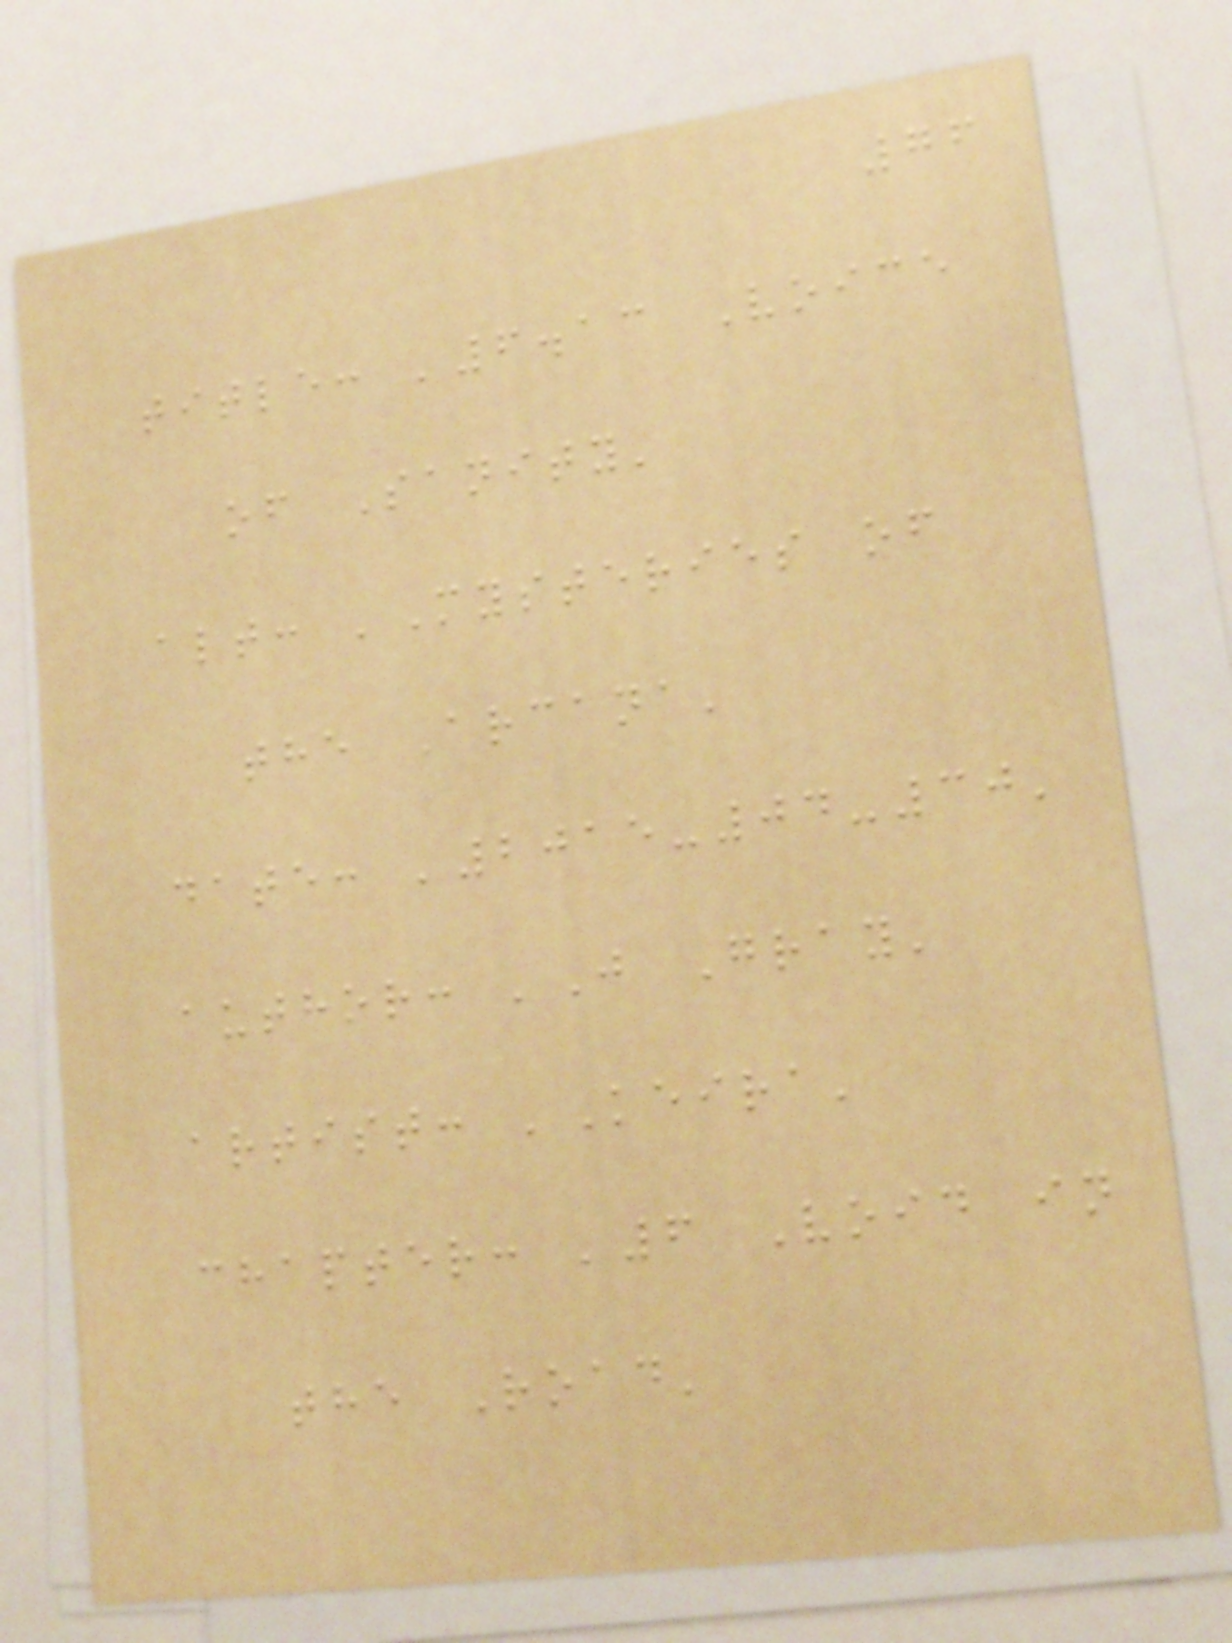76
title: '6.13 Voice
of Sanity'
alt: 'Mysteries of
the Arcana'
date: '2015-04-30'
author: 'J Gray'
artist: 'Keira'
chapter: '6 Void in
the Road'
